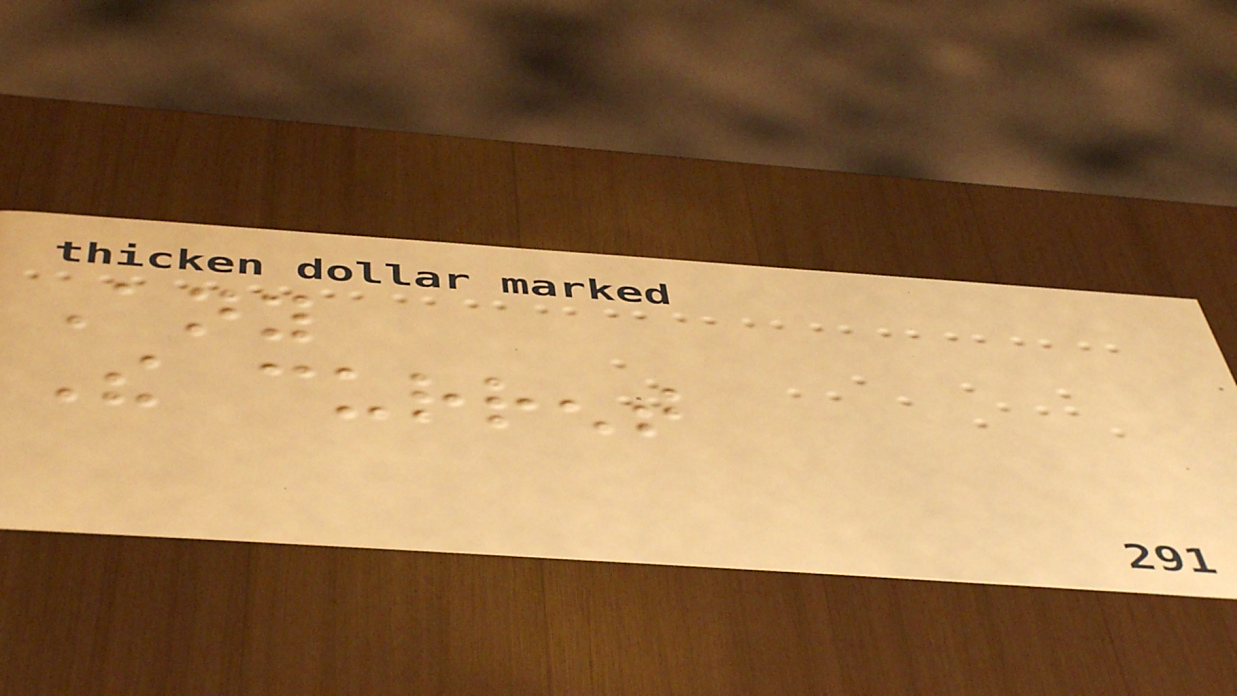Any
The current
